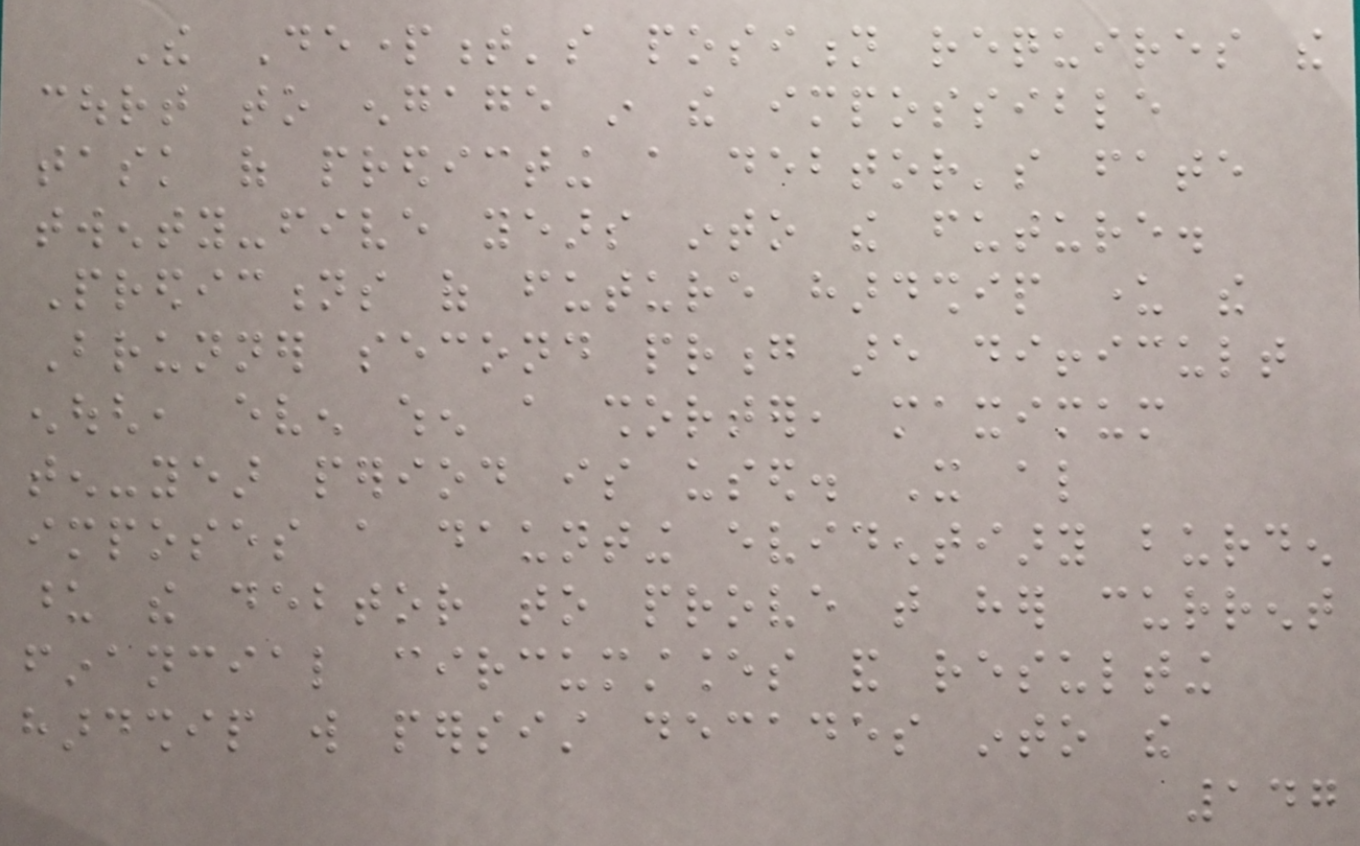The Department's position requires the
court to engage in the impossible
task of predicting a debtor's fate
twenty-five years into the future.
Predictions of future hardship under the
Brunner second prong are difficult
enough, even when a shorter, maximum
ten-year period is used. It also
imposes a daunting evidentiary burden
upon the debtor to prove that her current
financial circumstances and resulting
hardship will persist decades into the
147
